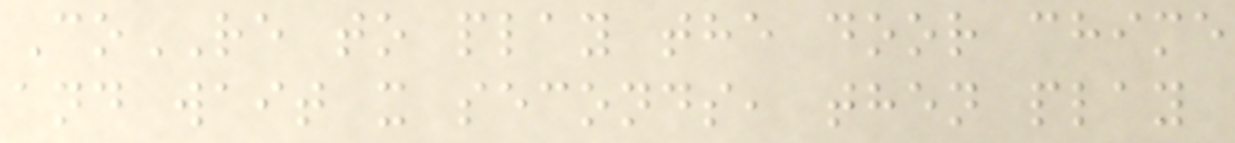CoRE to play the door chime
and wait x seconds, then play
